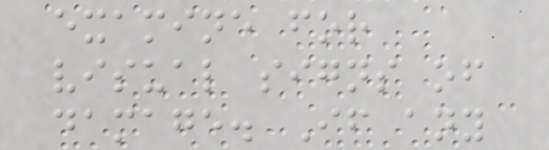examine for
visual signs of
damage. If any
